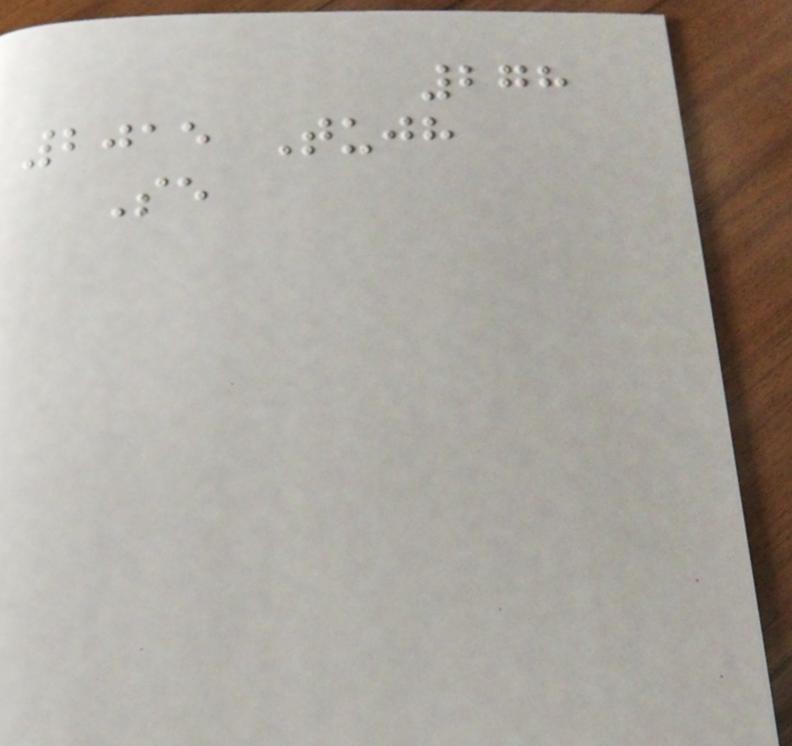278
2015 Tujh
Se
